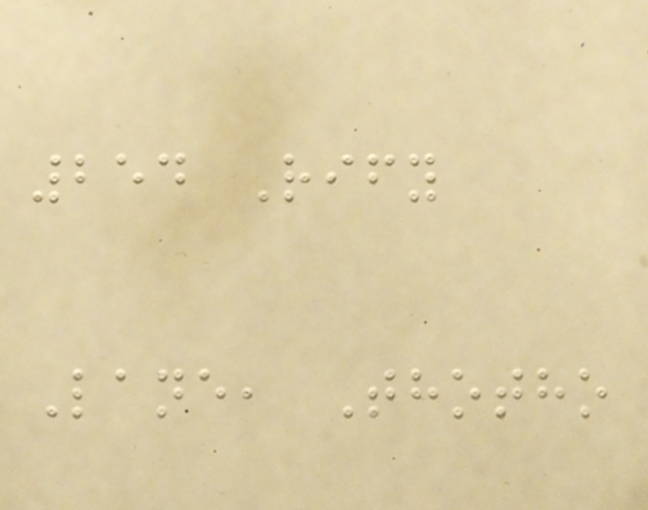254 Rify
Lane, Thotho
